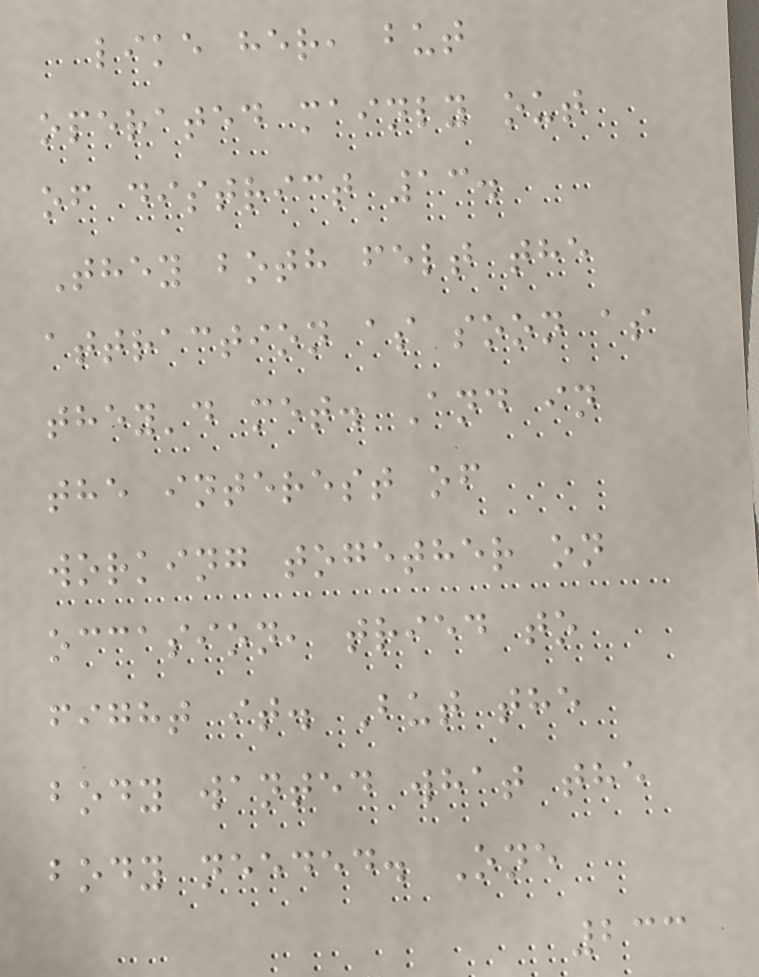like her, but
operated mainly out
of district 13.
They both felt the
attraction as soon as
they'd met. And in
the interest of
working together on
occasion, tried to
fight it. But the
body wanted what the
body needed. One
233
